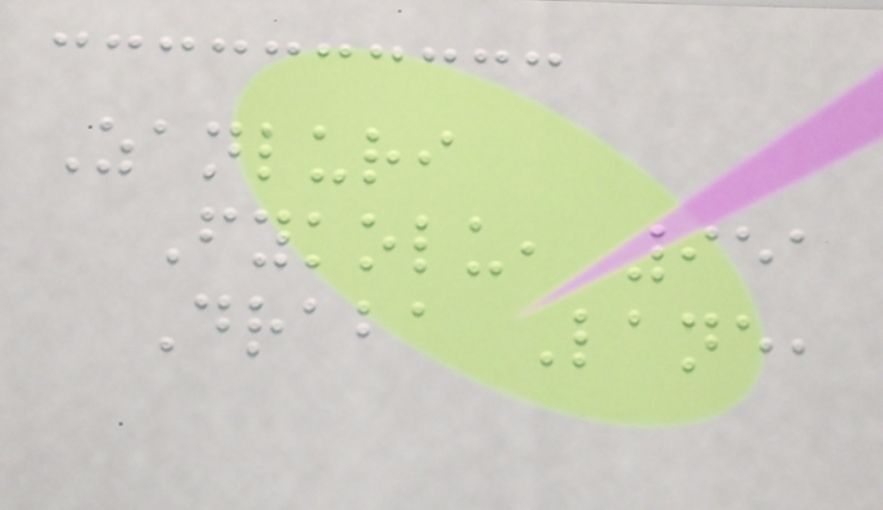Zanluri
Fykolu, 951
Draba Lane,
